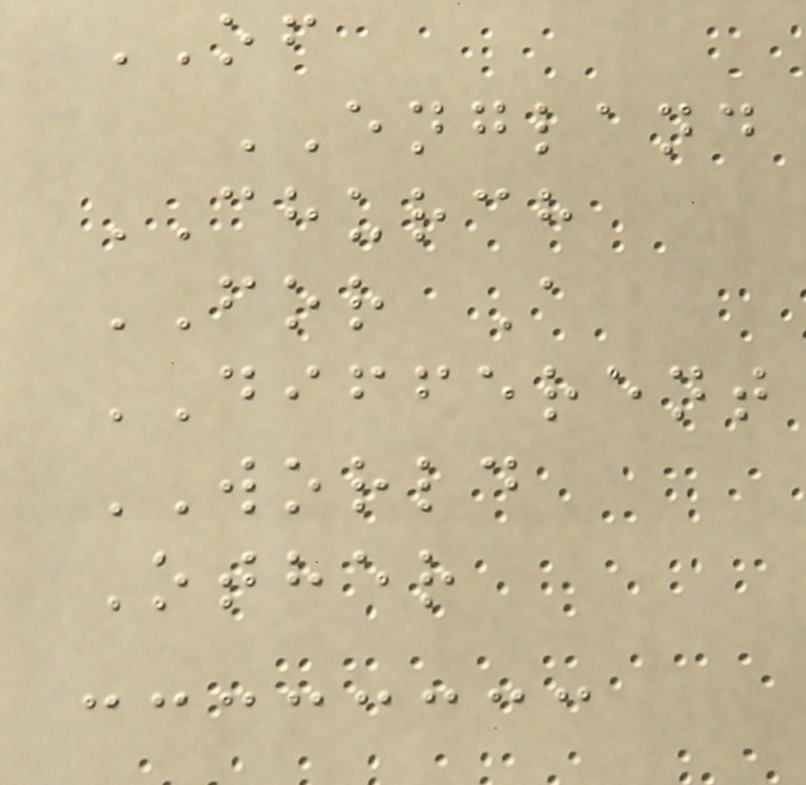OF
ENGLAND
CHURCH
FOR A
DIFFERENT
WORLD
Other
